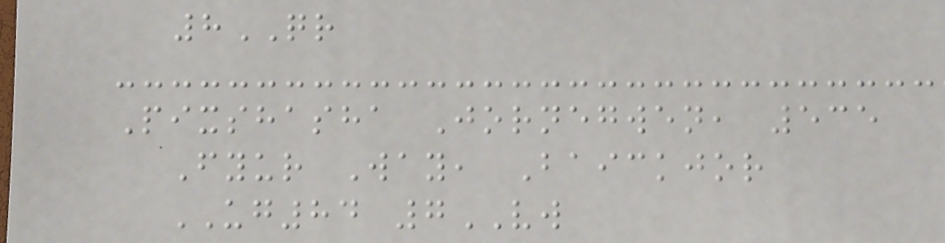8QR
Pixshasha Jornegwen, 535
Fyur Way, Baickjor
UG84 7VW
